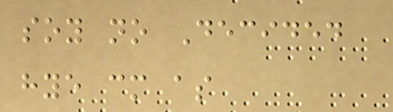soy no Decided
hye cm as
